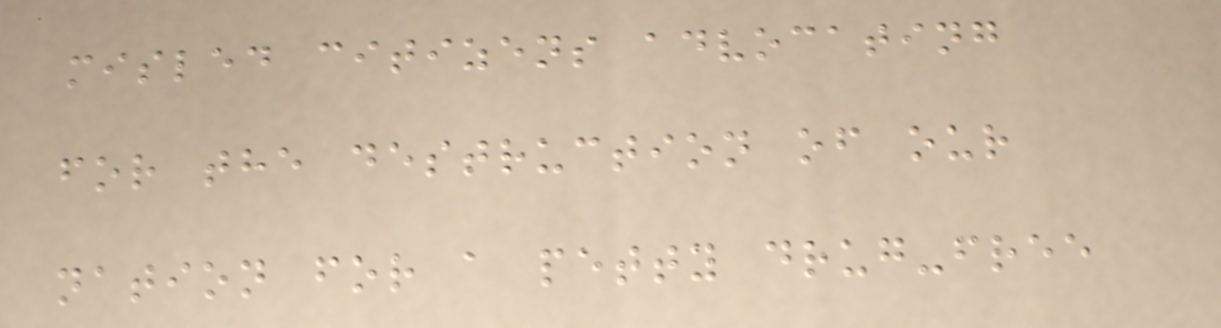misled citizens advocating
for the destruction of our
nation for a petty drug-free
